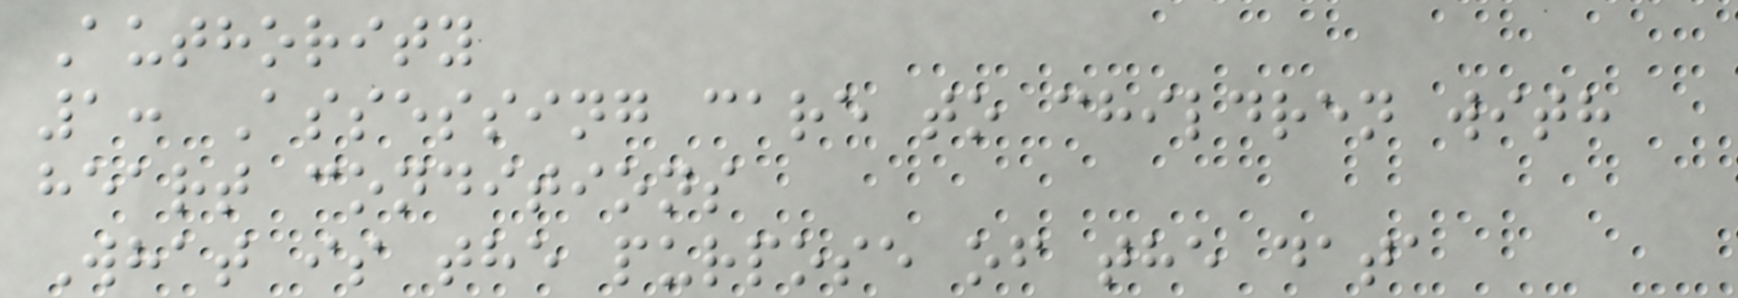Authority
1: Assessing care to children with
heart conditions
What is the purpose of the data
